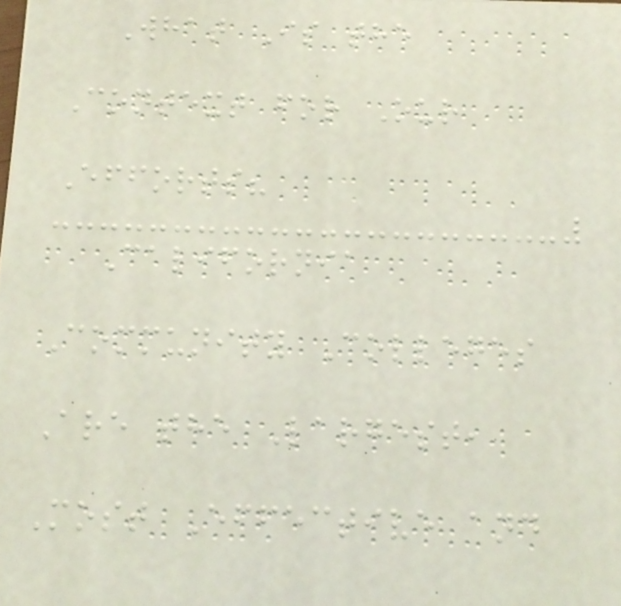What Is the
Context for Our
Efforts?
California
Community Colleges
Are the Largest,
Most Effective and
